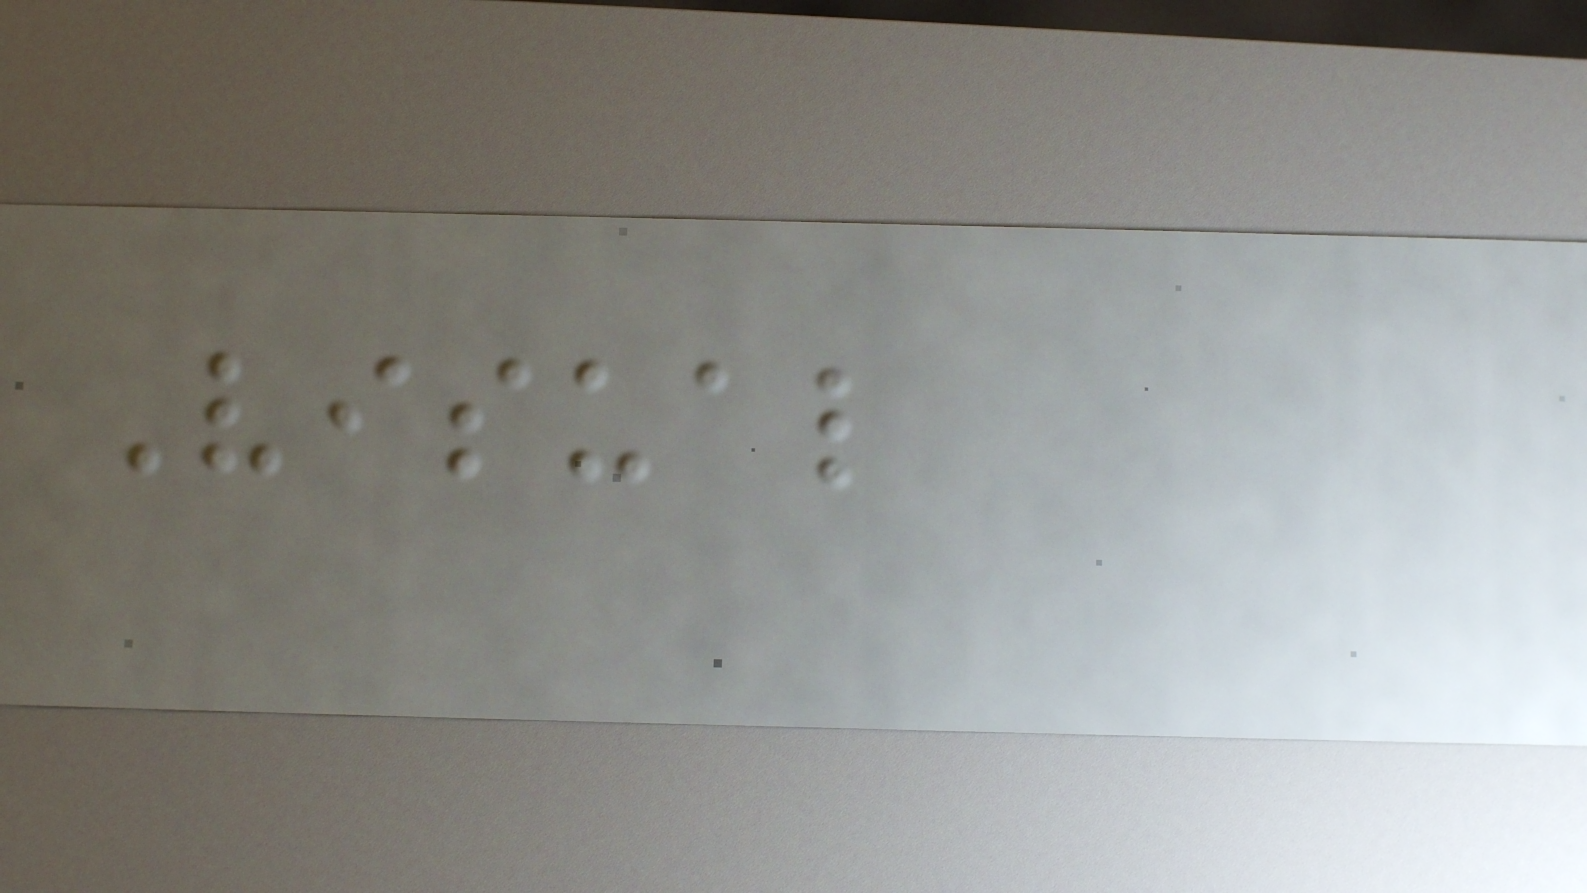Visual
